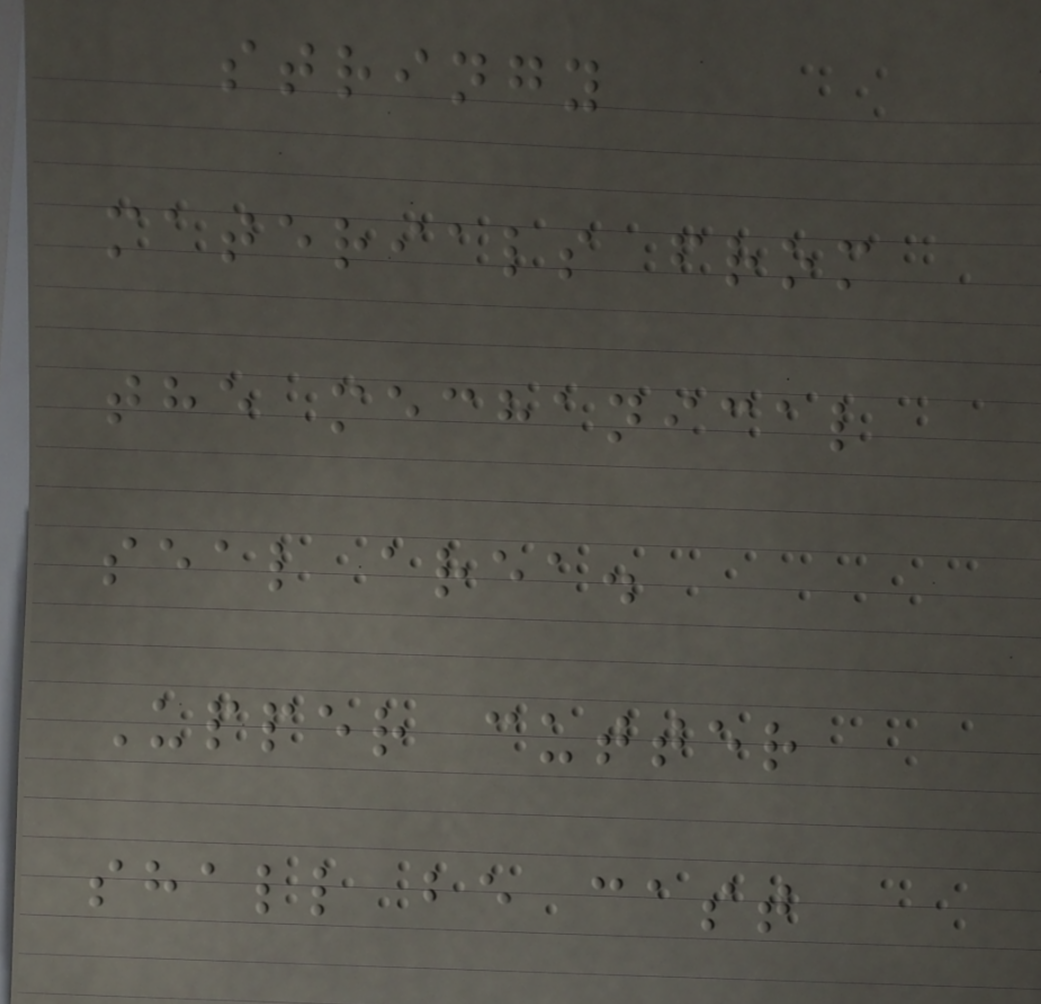stringy
materials from
the mechanical
seal area.
Upper cutter
shall be cast
